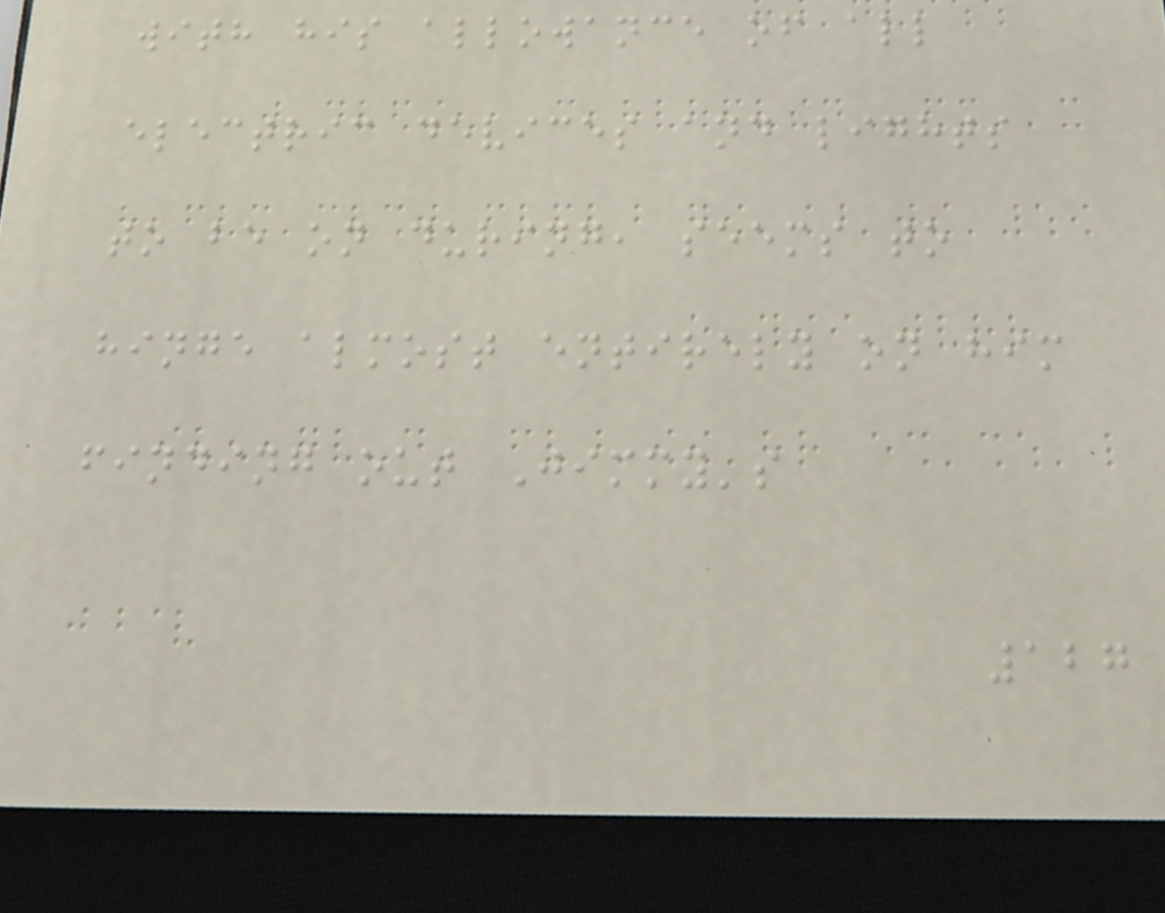with his allowance of all
electric devices and lights
to be on during, seems to
hinge almost entirely on him
finding out Jimmy's
127
